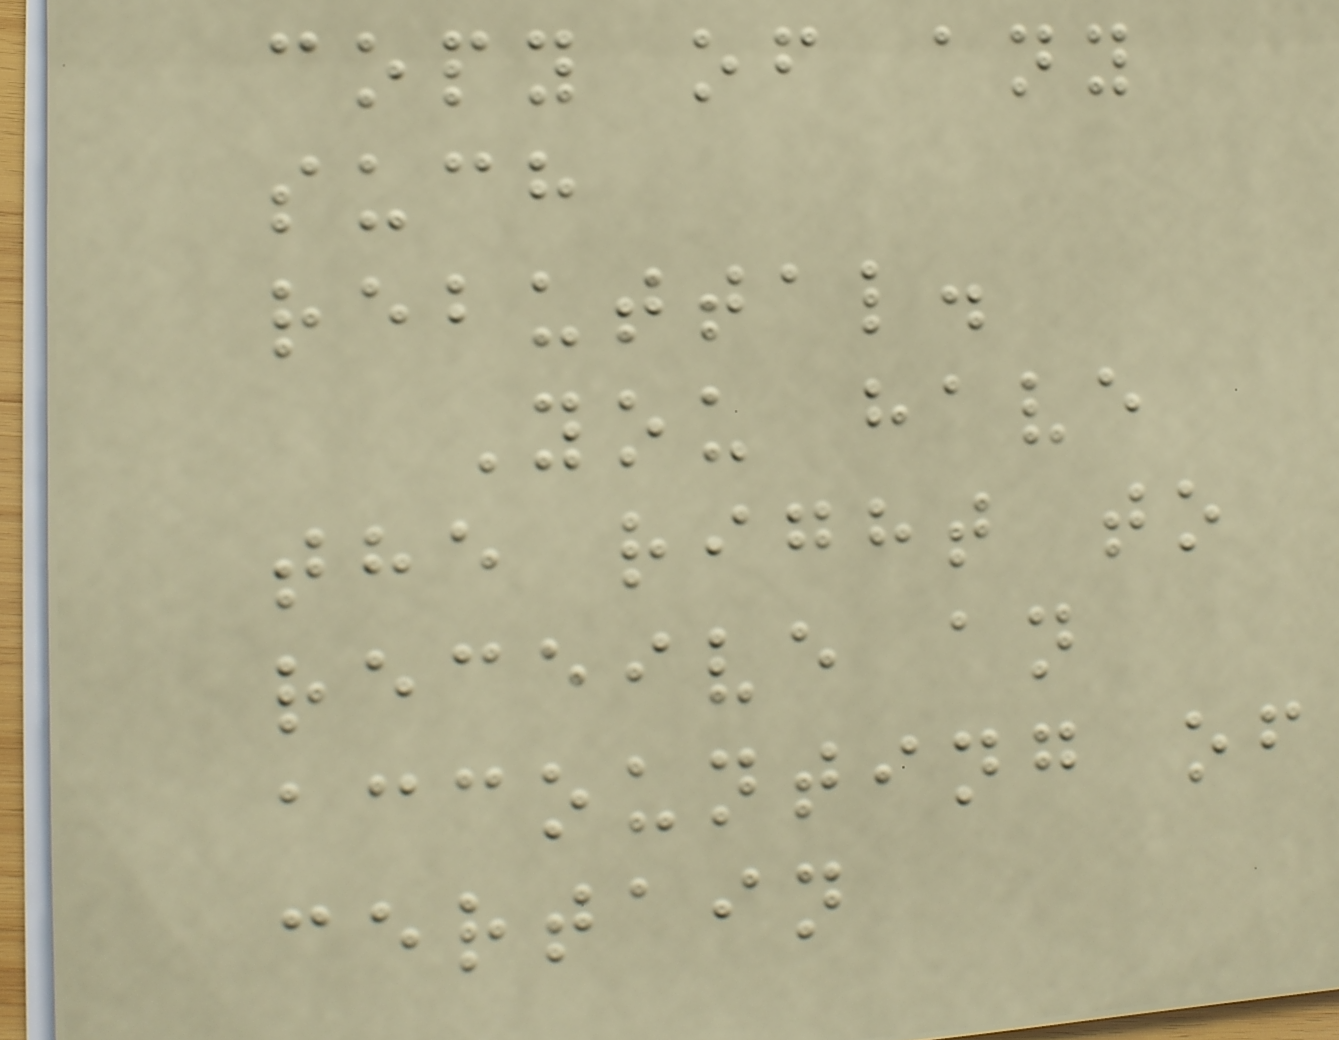copy of any
such
rebuttal.
You have
the right to
receive an
accounting of
certain
